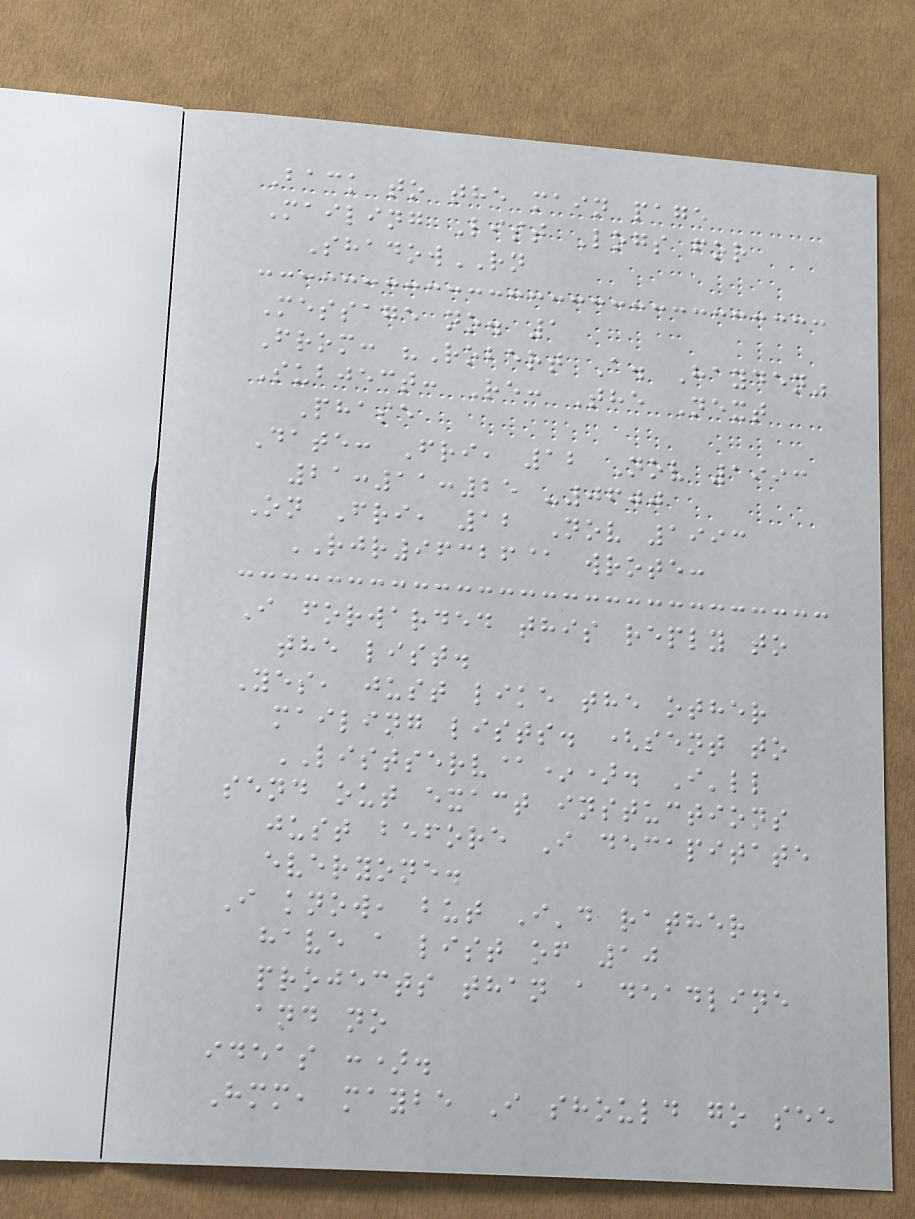Back to the main page
Mailing List Logs for
ShadowRN
Message no. 1
From: "Robert A. Hayden"
Subject: Re: The Next
Phase
Date: Fri, 12 Nov 1993
21:11:25 -0600
On Fri, 12 Nov 1993
RJR96326@ wrote:
I forwarded this reply to
the list.
Yes, just like the other
mailing lists. (sent to
LISTSERV@*). I'll
send out exact instuctions
just before I decapitate
everyone.
I know, but I'd rather
have a list of 10
projects than a deadline
and no
ideas :).
Hmm, maybe I should go see
